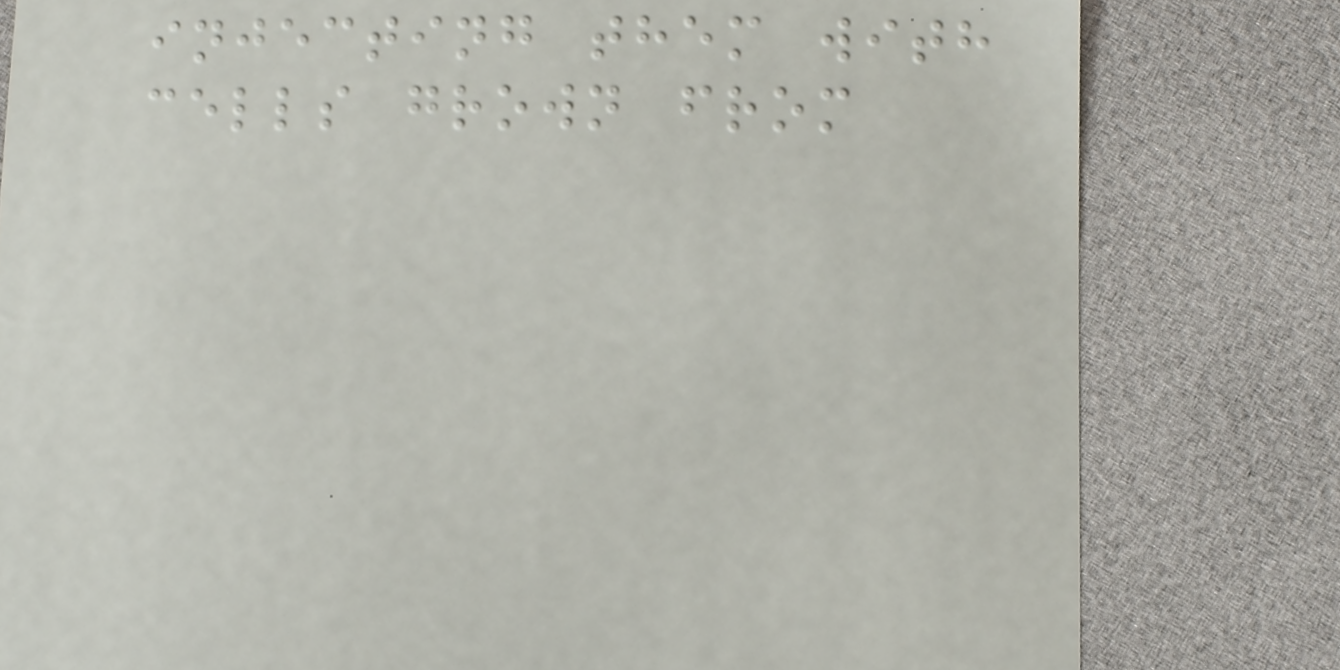injecting them with
cells grown from
